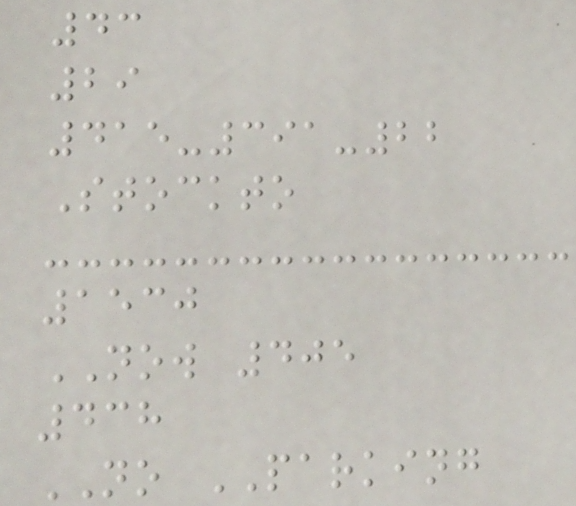43
29
415-391-22
Stockto
1530
NOW 405
438
NO PARKING
